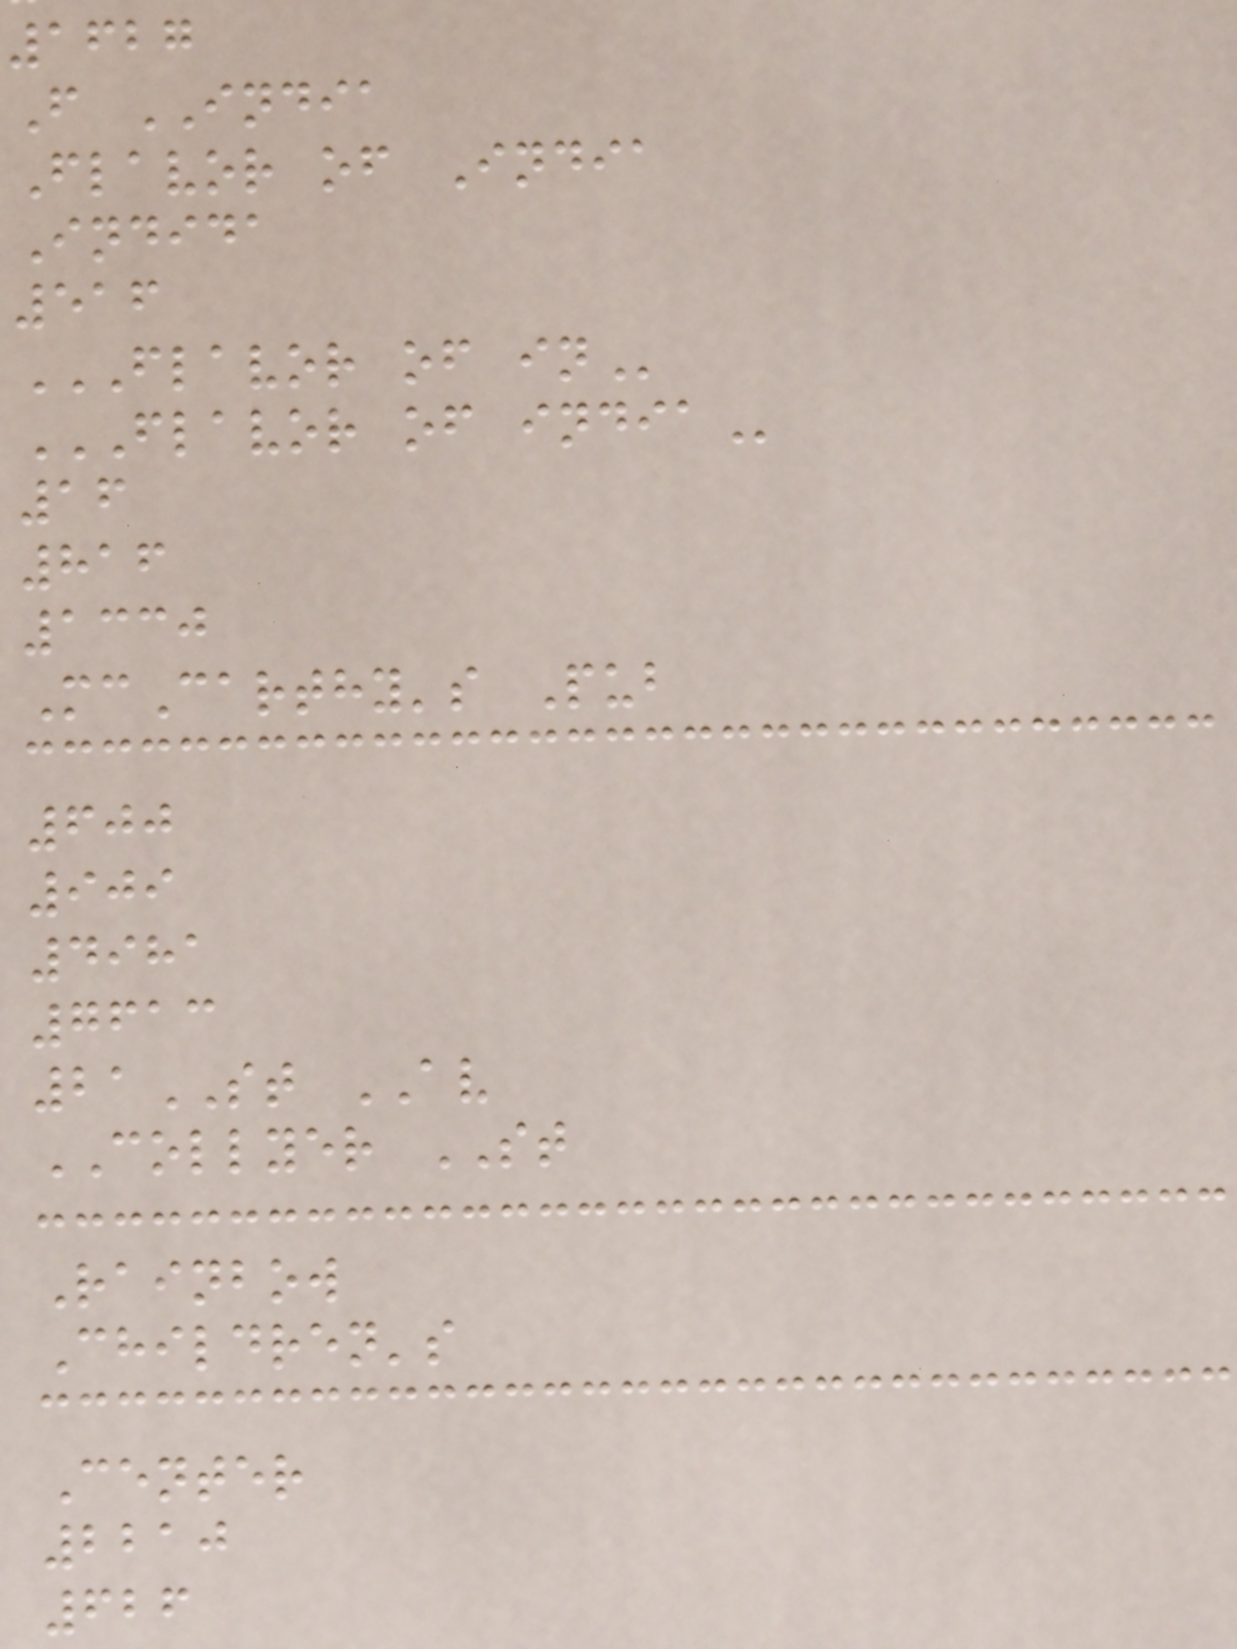1627
F INDIA
Flavor of India
Indida
516
FLAVOR OF IN
FLAVOR OF INDIA
16
816
1330
McCarthy's Pub
600
909
4981
7613
21ST AV
COLLYER ST
Rainbow
Children's
Center
2210
626
